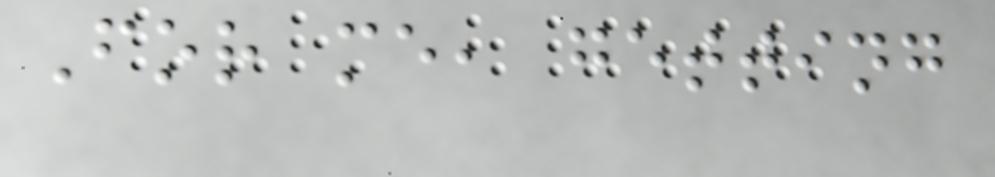For me, getting
